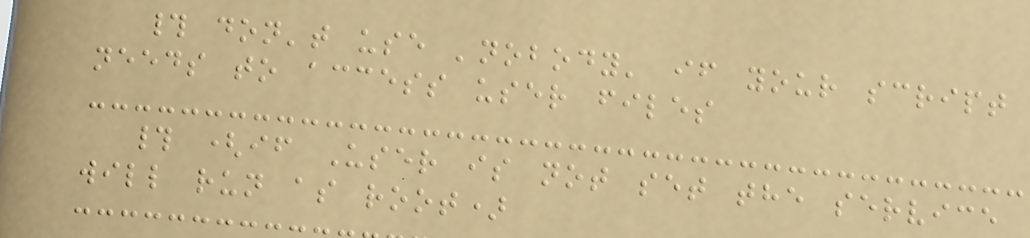# don't use 'nobody' if your script
needs to access user files
# (if User is not set the service
will run as root)
